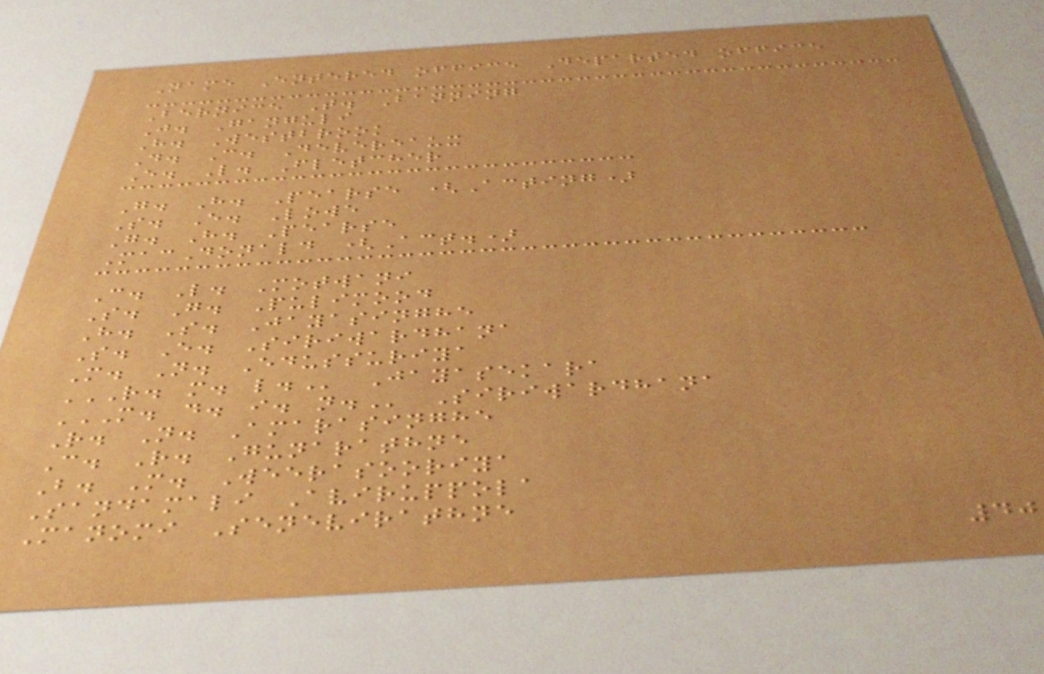Name Entered office Departed office
Bernice T. Banning
J. Ganguli
H. Westbrook
D. C. Devereaux
E. L. Fletcher
G. H. Pearse (Acting)
S. E. Lowe
G. H. Pearse
MacDonald (Act.)
C. L. Motwani
S. G. Pulimood
H. S. Jayasinghe
S. E. Siriwardhana
M. N. Edussuriya
R. M. L. Jayasekara
M. D. I. N. Siriwardhana
R. N. Amarasinghe
C. R. Gunarathne
B. M. Weerasooriya
Sandamali Aviruppola
Manomi Senevirathne
40
